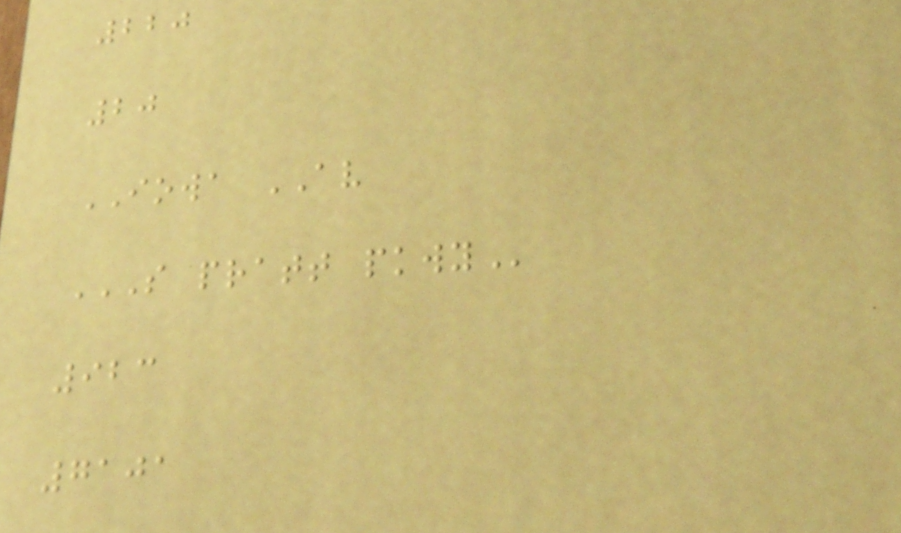220
20
IOWA AV
S PRATT PKWY
923
7101
